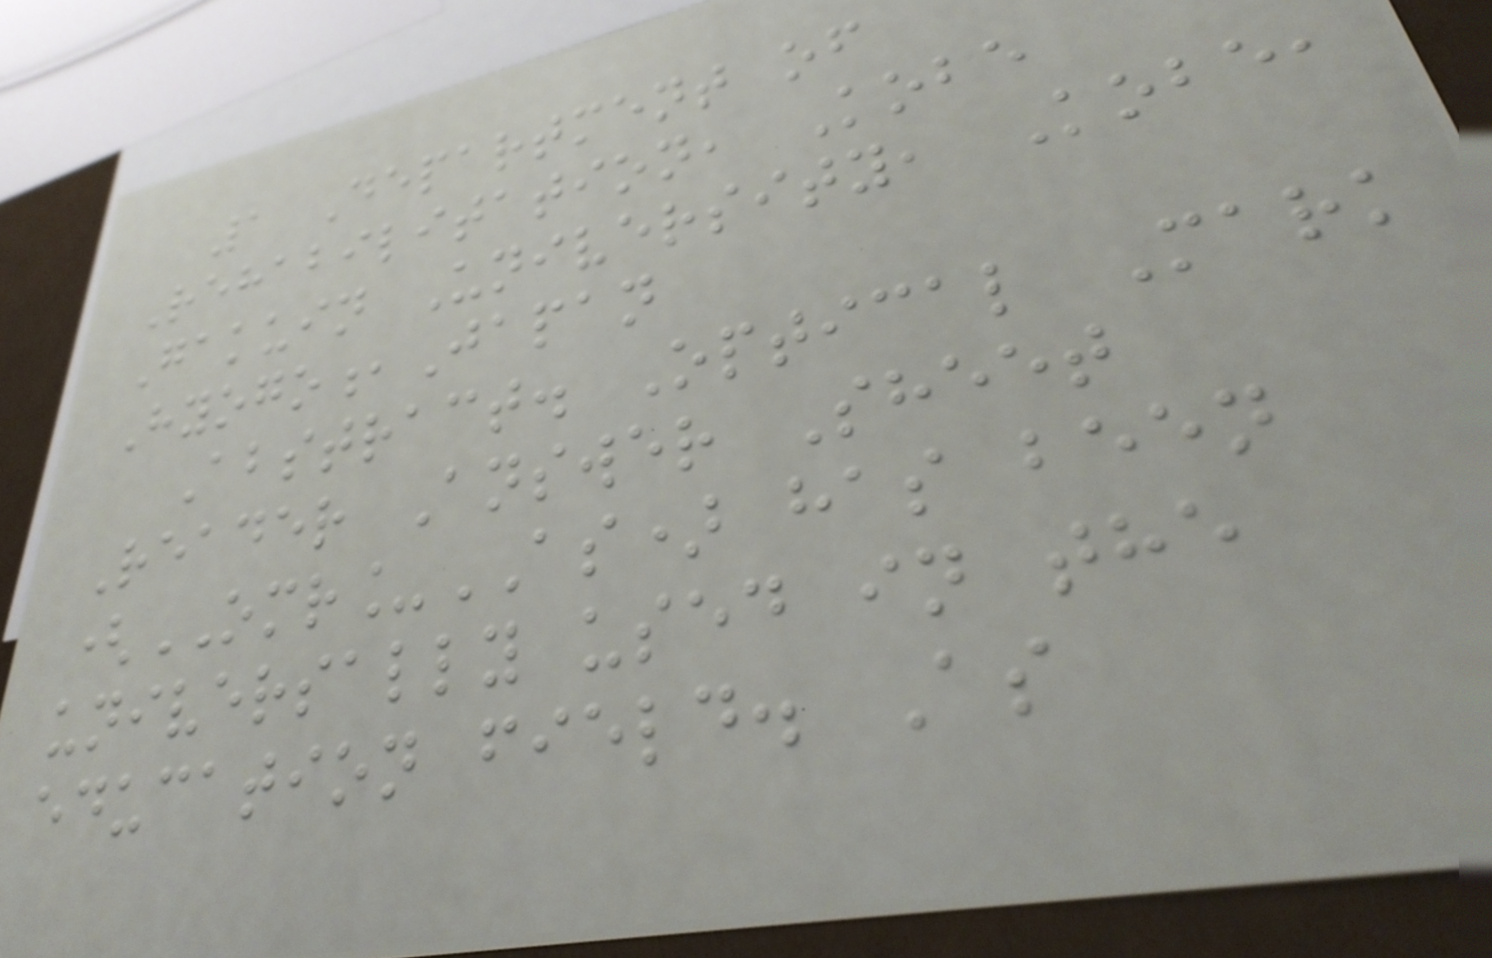1 Department of
Rehabilitation, Kobe
Gakuin University, Kobe,
Hyogo,Japan
Abstract. Optical Mark
Reader Answer Sheet
(OMR_AS) has been
universally used in the
education field. As
